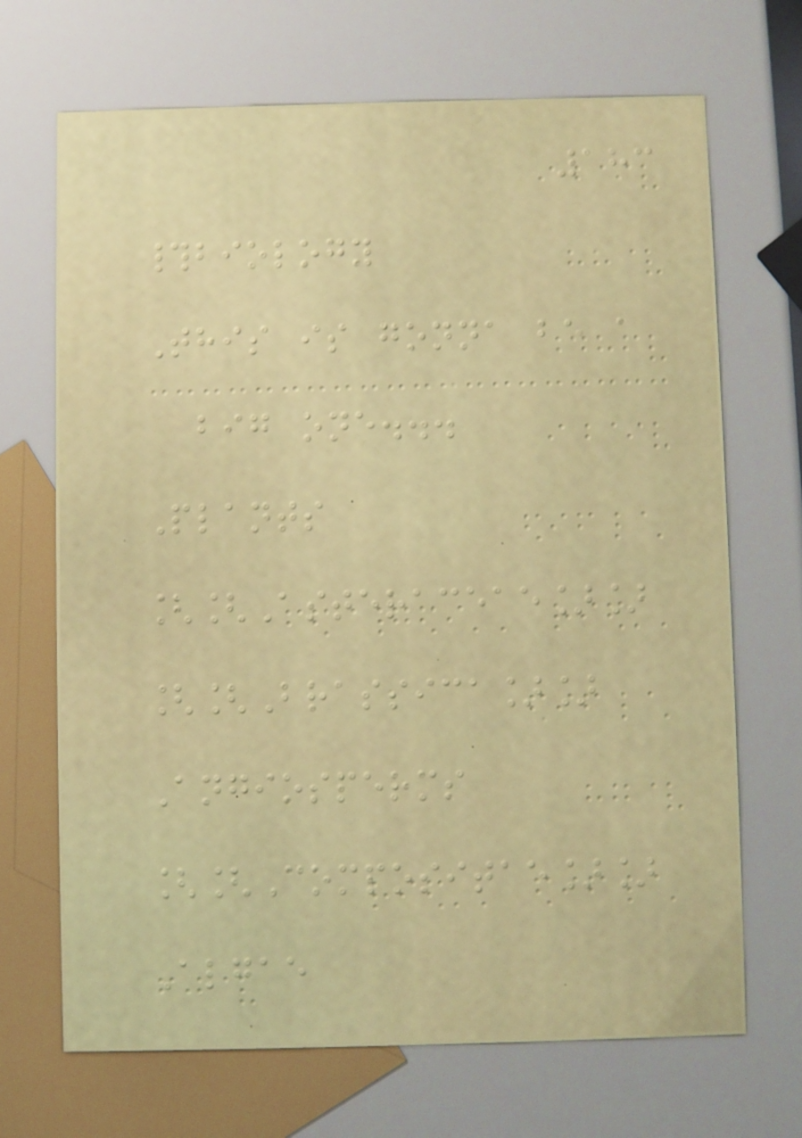183
#biology
This is gonna be a
big one...
Plants
[[Asteraceae]]
[[Brassica]]
Angiosperms
[[Compositae]]
Algae
